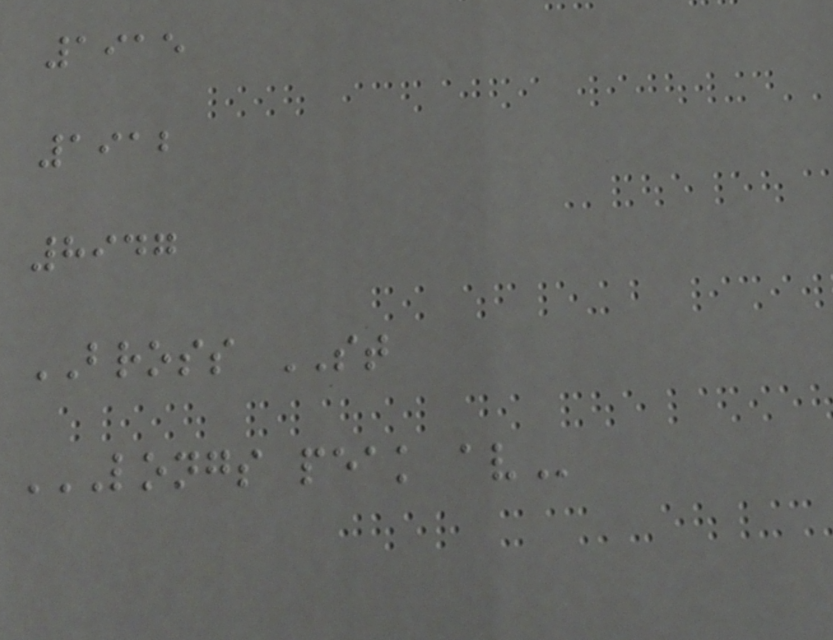1915
1912
8947
BROSS ST
LONGS PEAK AV
